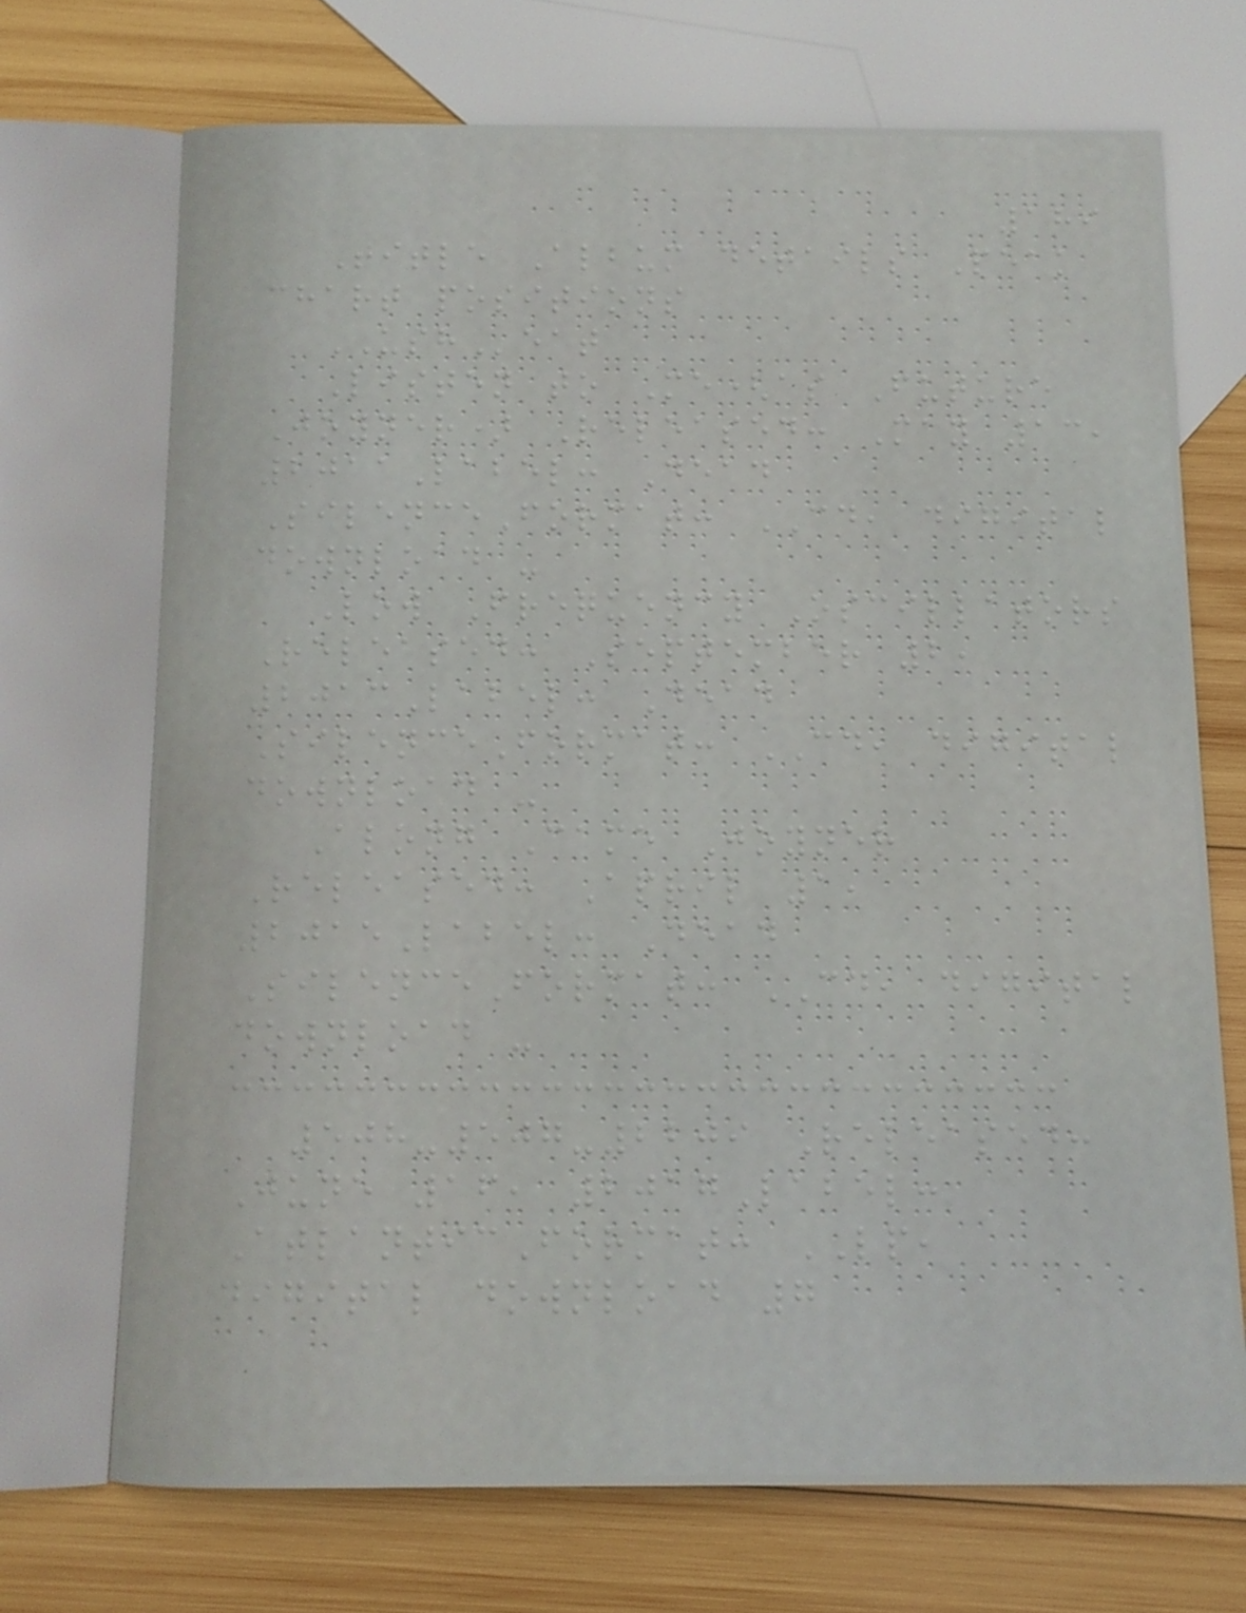189
Title Album details Peak
chart positions
USHeat
Listen to Me(as Future
Joyner) Released: May 13,
2011Label: Dead
SilenceFormat: CD, digital
download -
Low Frequency Oscillators
Released: September 2,
2013Label: Dead
SilenceFormat: CD, digital
download -
Along Came Joyner
Released: April 1,
2015Label: Dead
SilenceFormat: CD, digital
download -
508-507-2209 Released:
June 16, 2017Label:
AtlanticFormat: LP,
digital download 7
